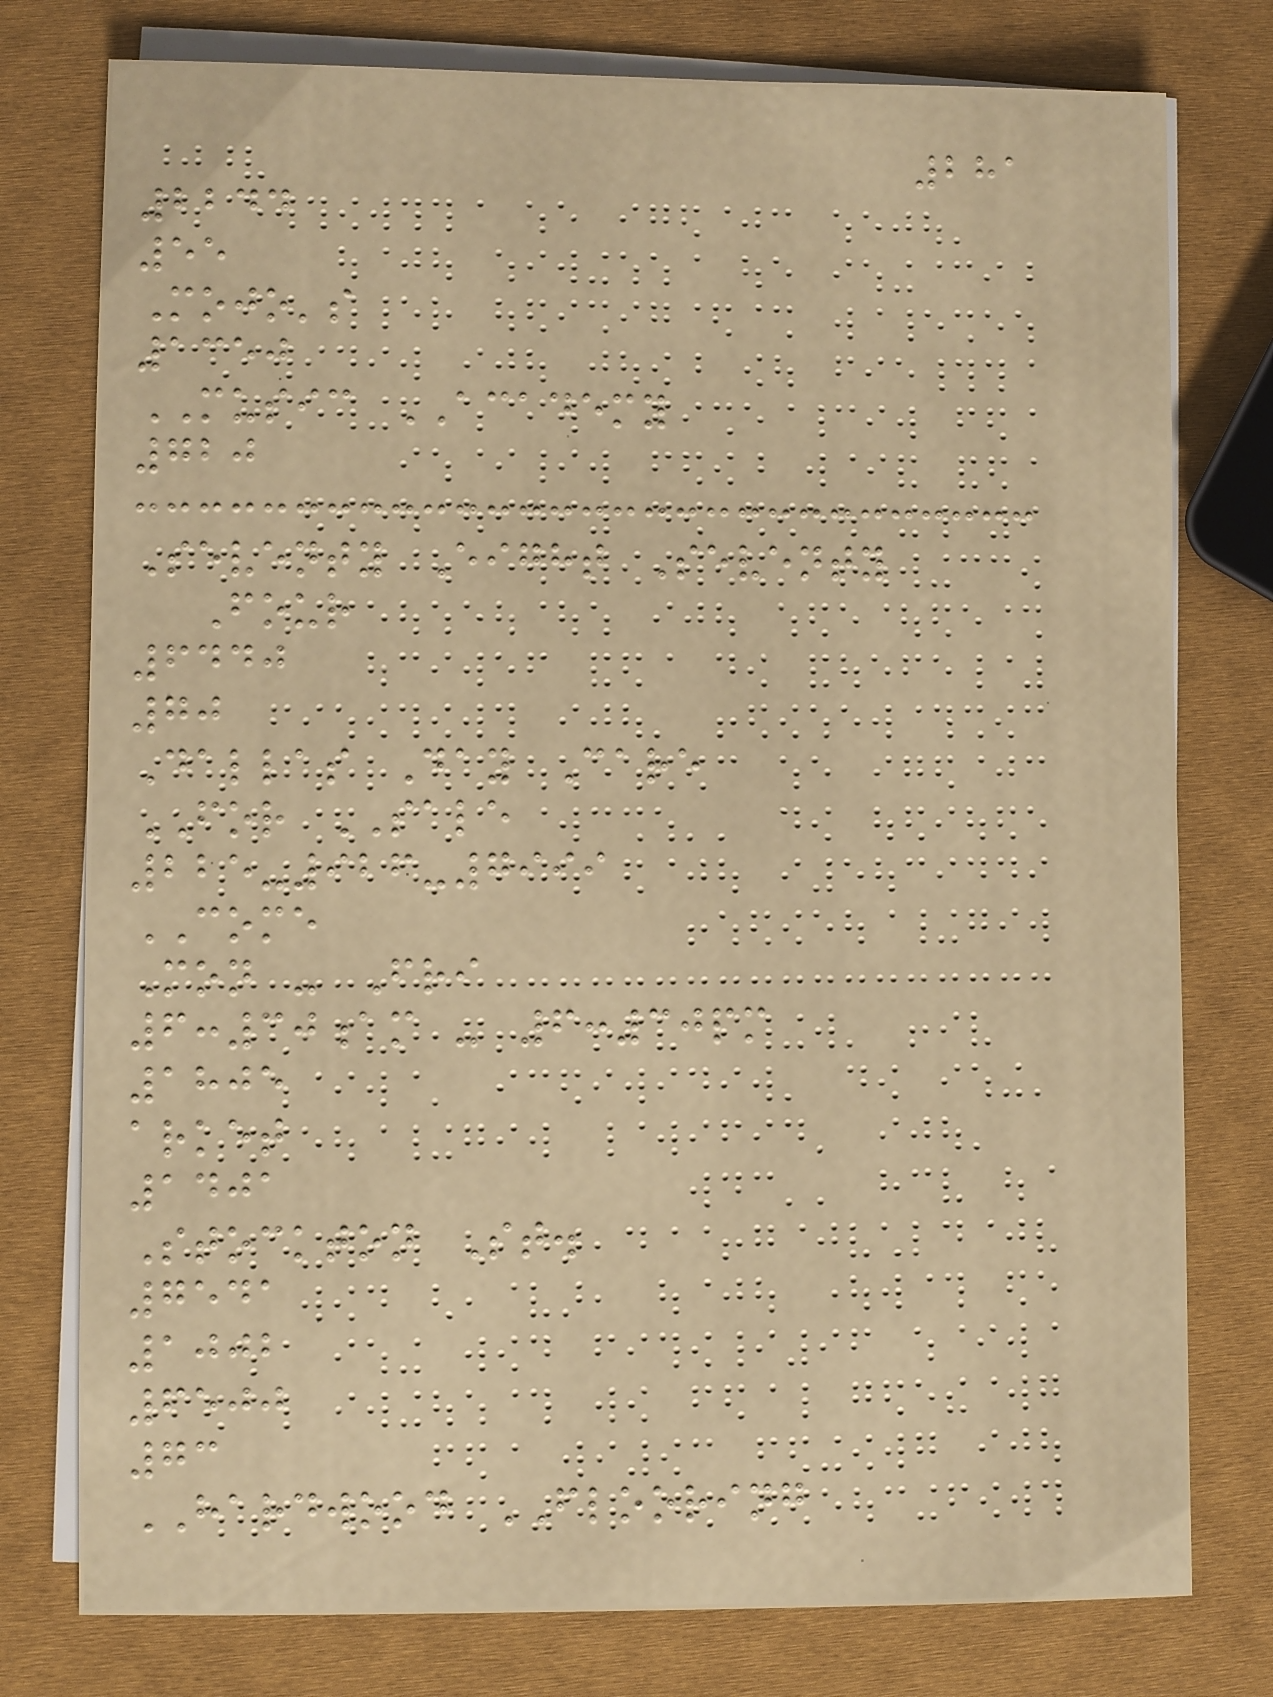281
2244
55
Mojo's
1350
MUSIC ACADEMY
720
Seventy Eight Seventy
Four
6440
70
Dallas Day Care
FOR SALE
225-926-7999
COME
Mon - Fri
6:30am - 6:30pm
1805
arket
1401
Stockton St.
7541
1002
6500
73
HARDWOOD FLOORING
